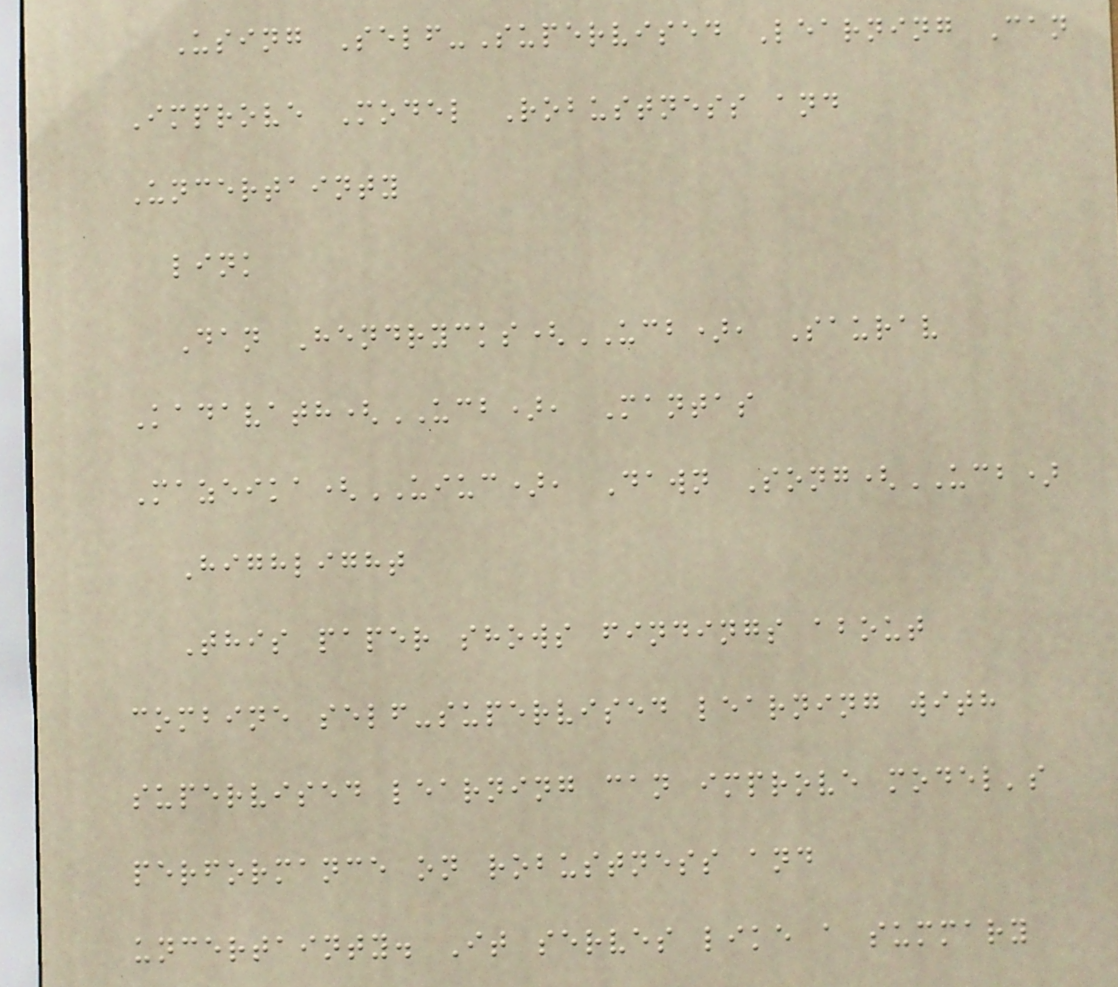Using Self-Supervised Learning Can
Improve Model Robustness and
Uncertainty
link
Dan Hendrycks(UCB), Saurav
Kadavath(UCB), Mantas
Mazeika(UIUC), Dawn Song(UCB)
Highlight
This paper shows findings about
combine self-supervised learning with
supervised learning can improve model's
performance on robustness and
uncertainty. It serves like a summary
